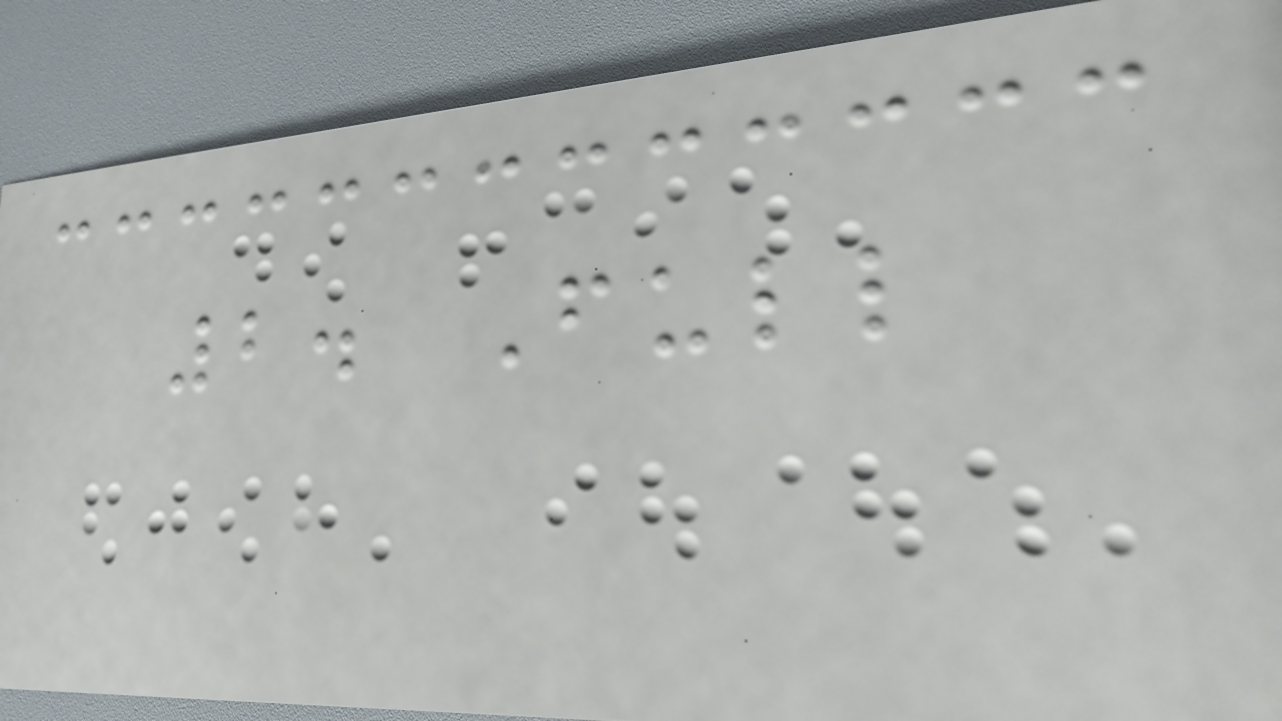2. Full
